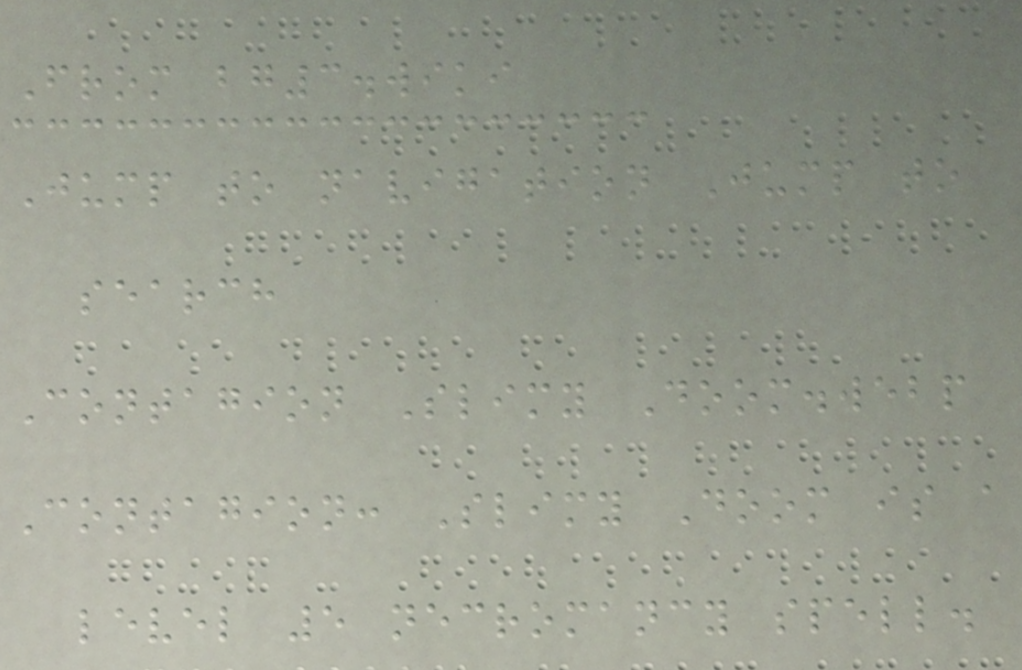From bg3.wiki
Jump to navigation Jump to
search
Contagion Slimy Doom.webp
Contagion: Slimy Doom is a
level 5 necromancy spell.
